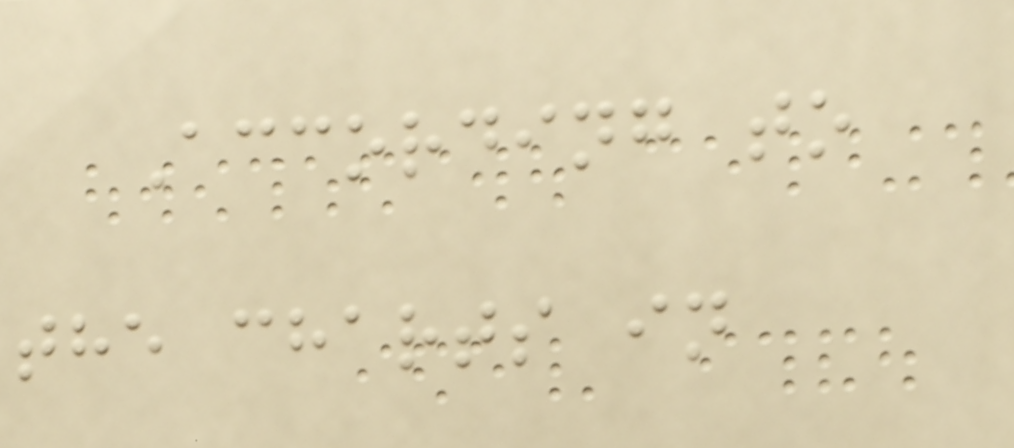According to
the charts in
